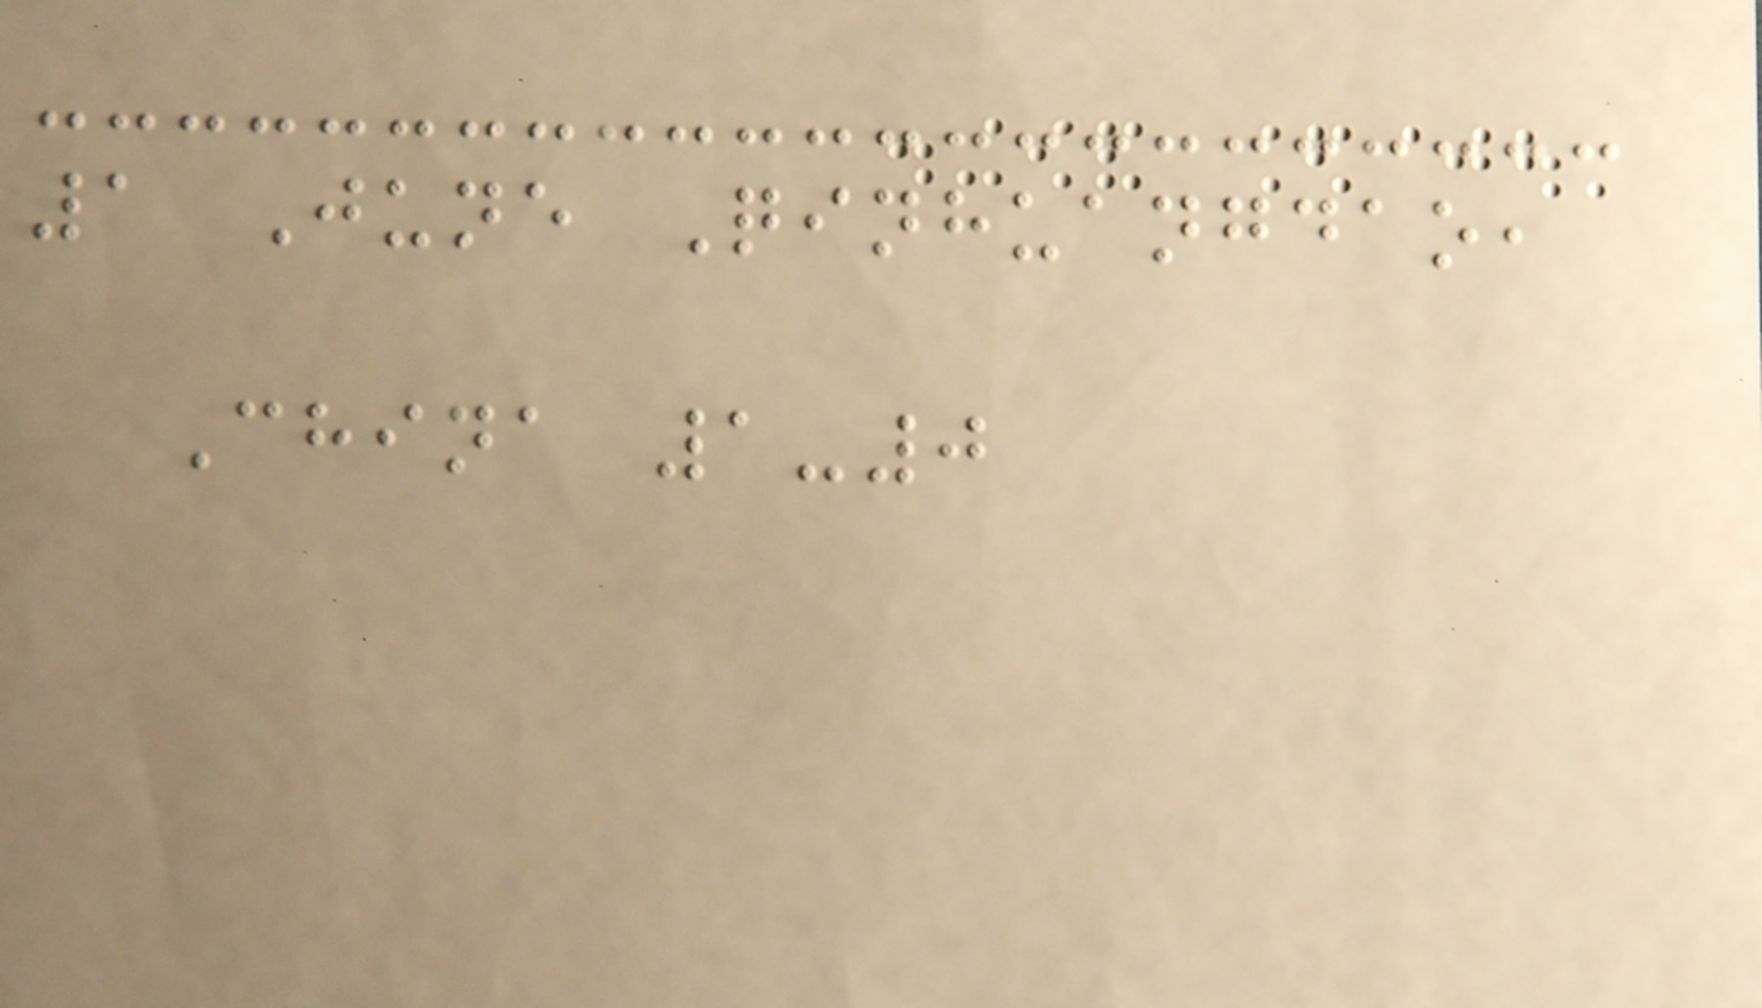1 June Qinhuangdao,
China 1-0
